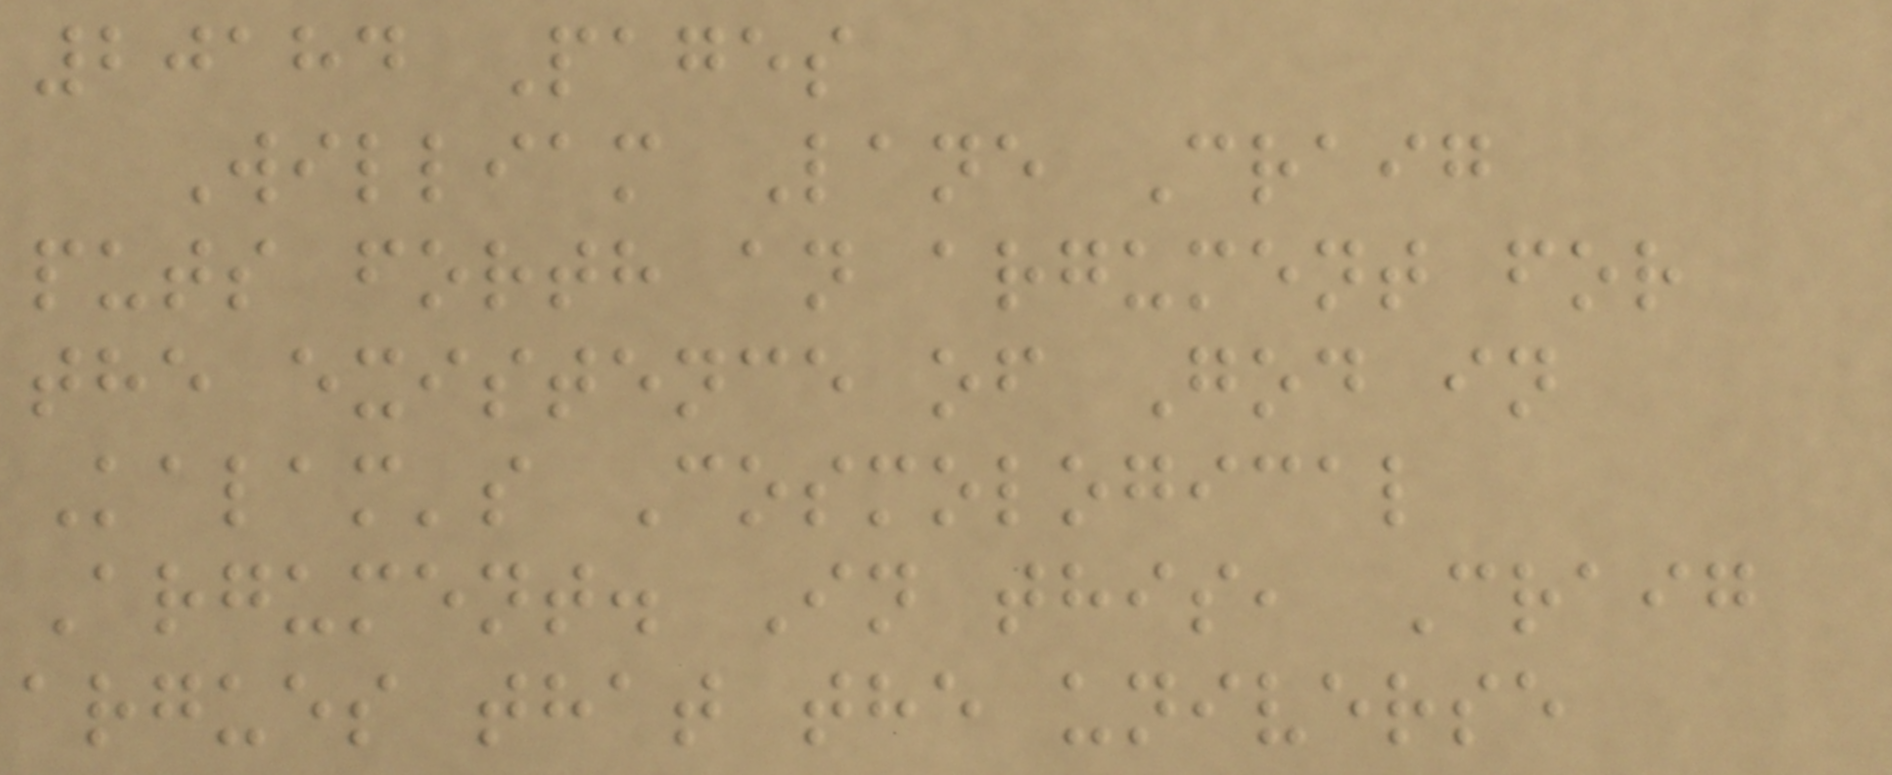20184 Pages
William Lane Craig
puts forth an argument for
the existence of God in
Kalam's Cosmological
Argument. In this, Craig
argues that the universe
